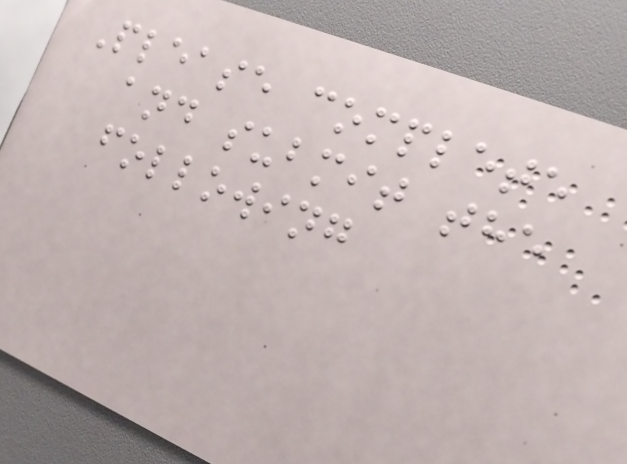Please complete
and submit the
following
